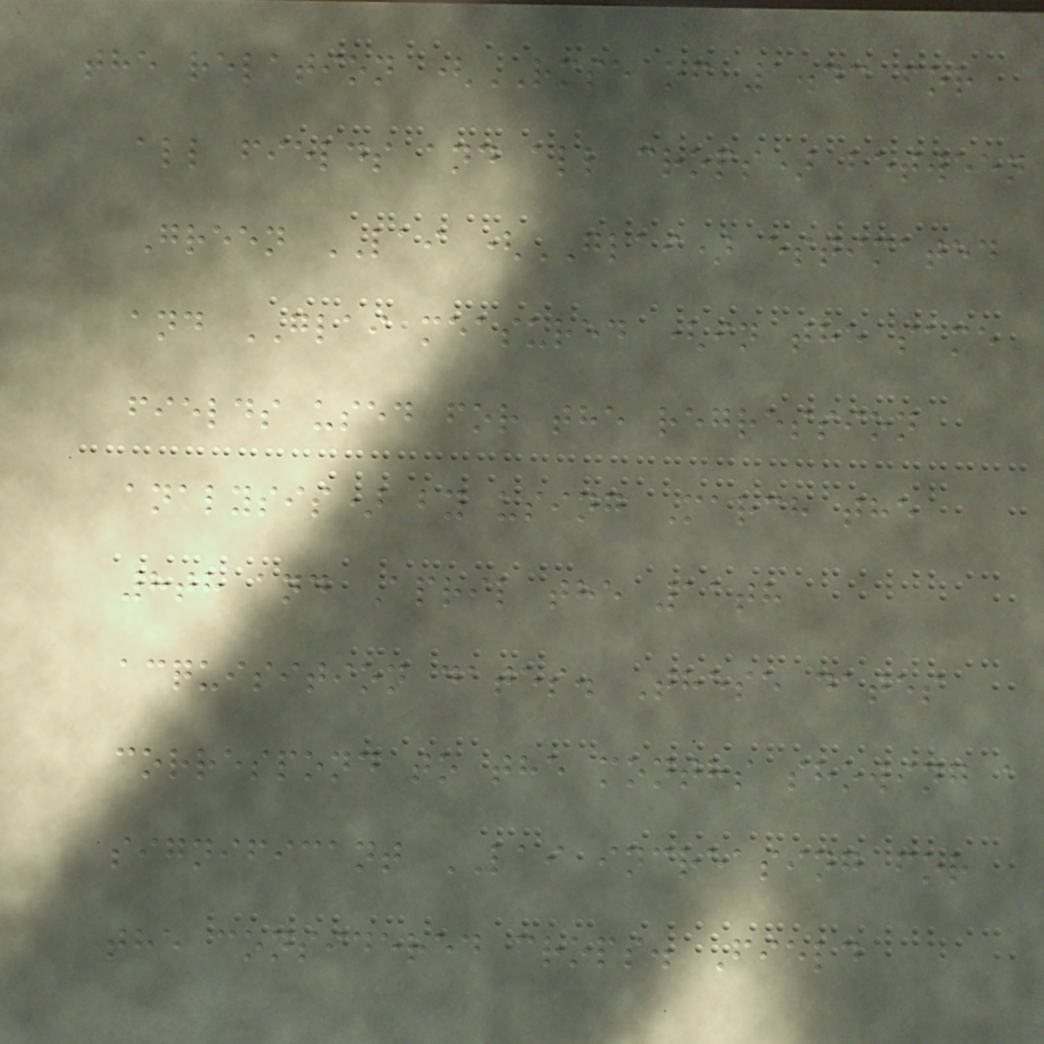the relation (RMSE of 1.43 for
all fields and all crops) between
Green LAI (GLAI) estimated
and GLAI measured (in the same
fields used for the regression
analysis) by using March the
8th and April the 11th
acquisition dates. These dates
correspond to the months showing a
significant LAI increasing for
the considered crops. Field
